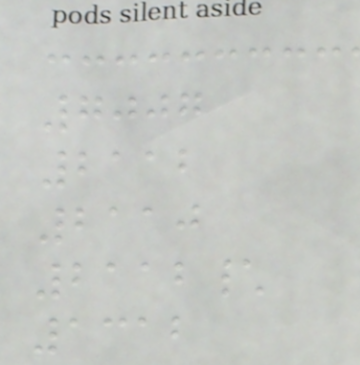7007
2112
2110
2112\
1312
